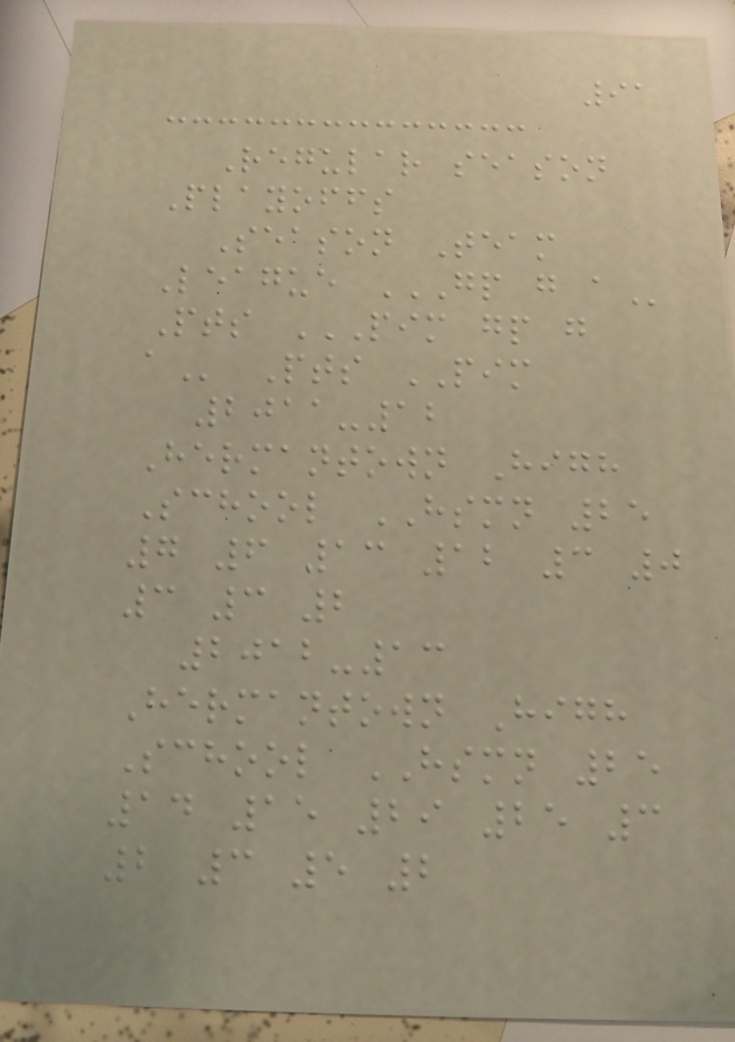91
Regular season
Playoffs
Season Team
League GP G A
Pts PIM GP G
A Pts PIM
2011-12
Hermantown High
School HSMN 25
7 6 13 12 3 0
3 3 2
2012-13
Hermantown High
School HSMN 25
14 15 29 25 3
2 3 5 2
